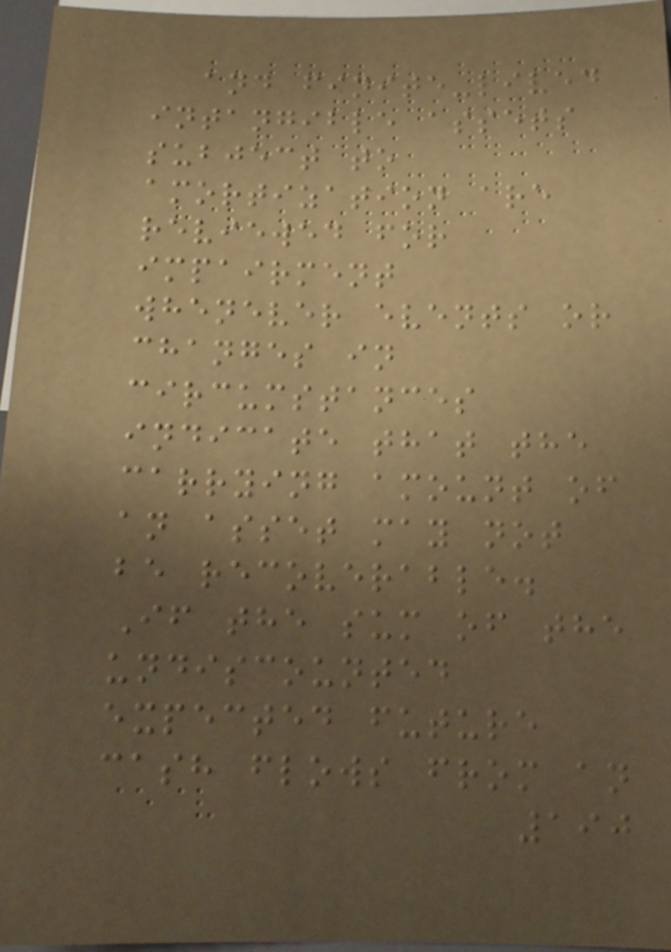and finite-lived
intangible assets
subject to
amortization are
reviewed for
impairment
whenever events or
changes in
circumstances
indicate that the
carrying amount of
an asset may not
be recoverable.
If the sum of the
undiscounted
expected future
cash flows from an
190
